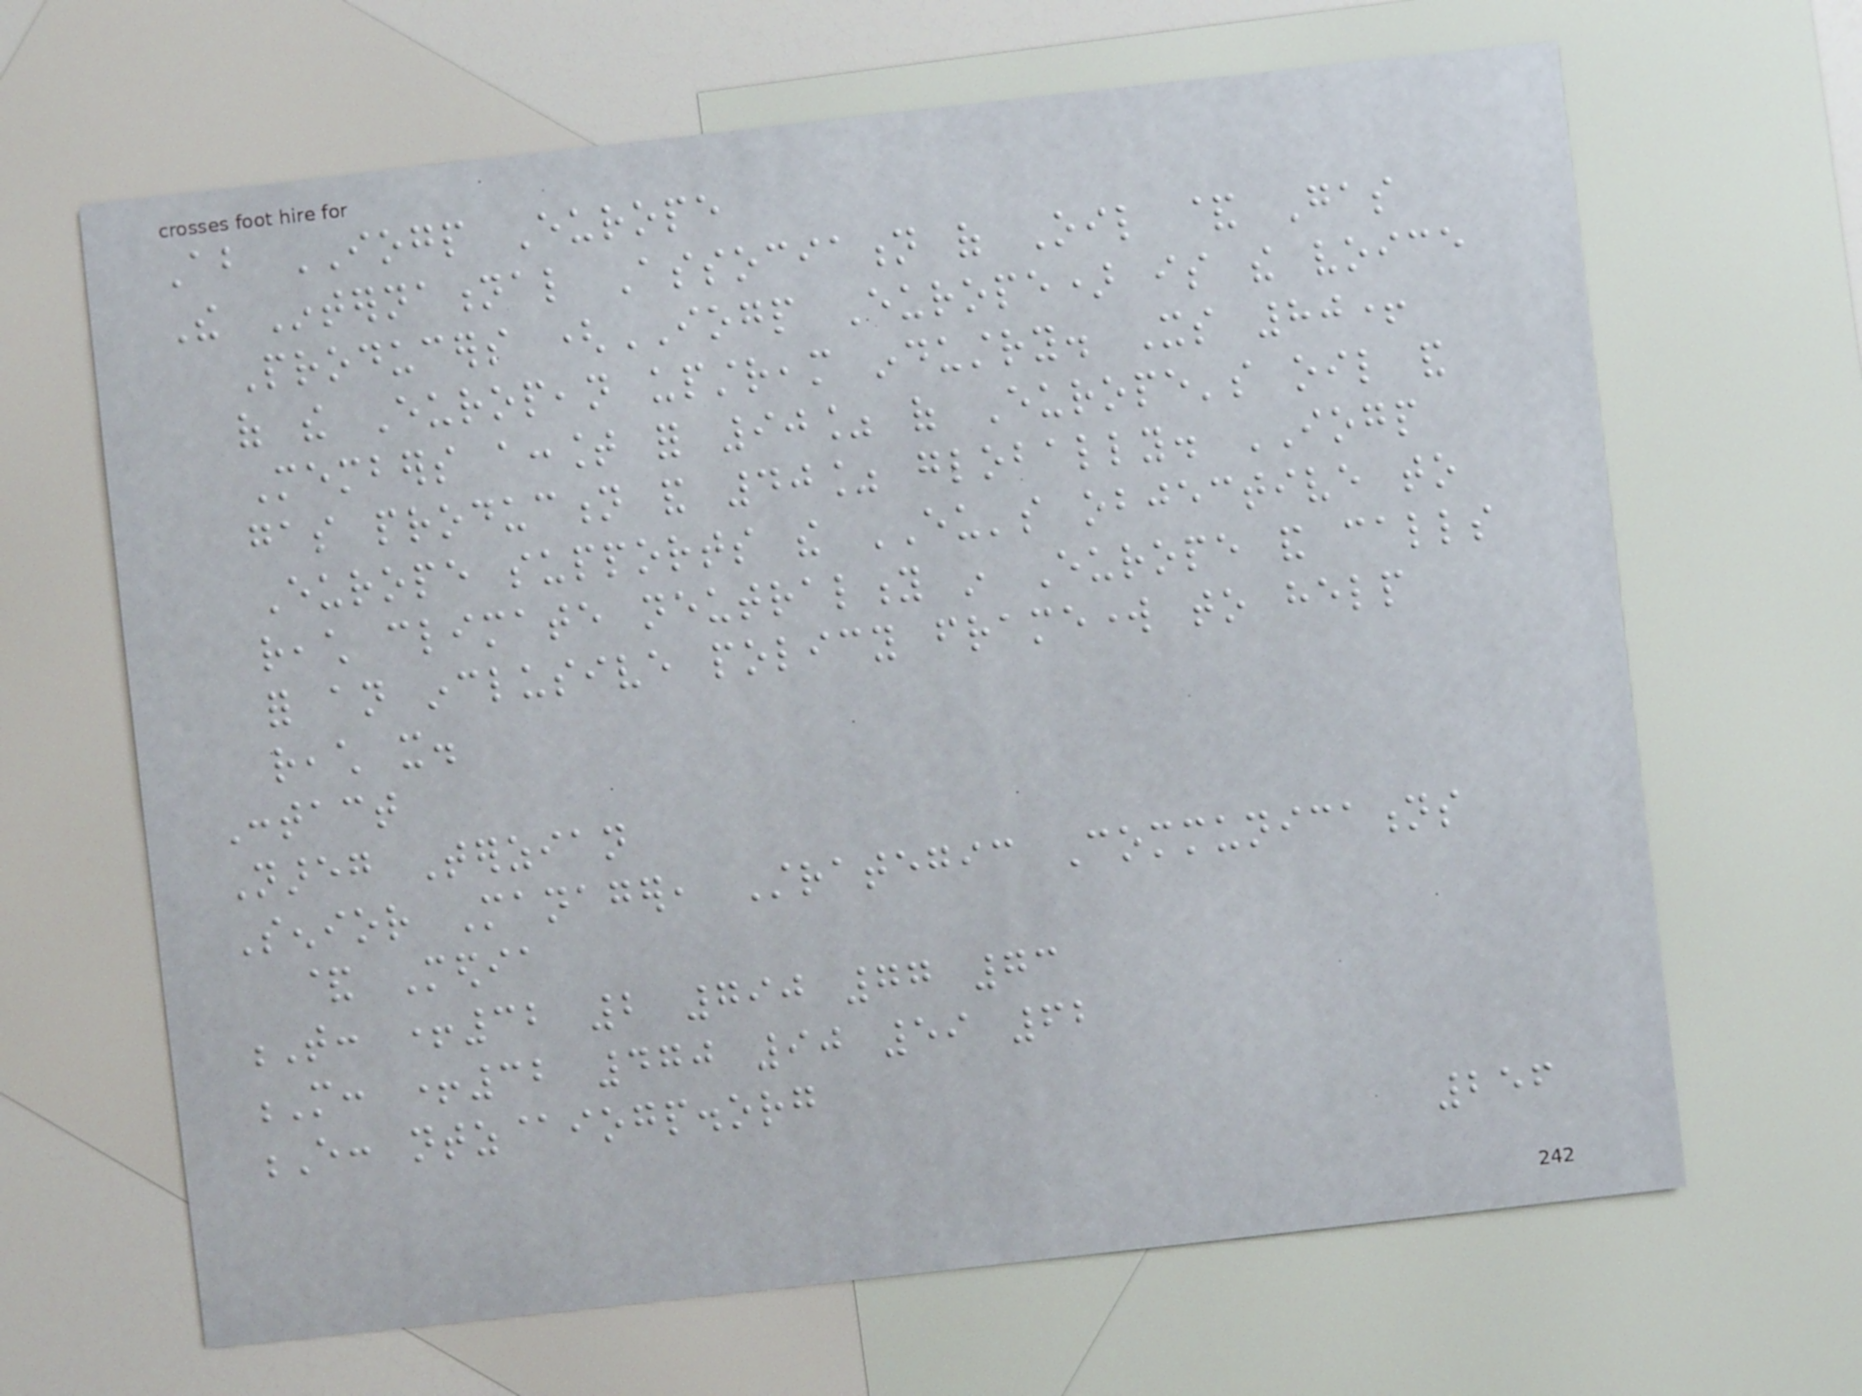About IOGP Europe
The International Association of Oil & Gas
Producers (IOGP Europe) is the voice
of the European upstream industry. Its 80+
Members account for 90% of Europe's oil and
gas production and 40% globally. IOGP
Europe supports the EU's objective to
reach climate neutrality in Europe and calls
for an inclusive policy framework to help
reach it.
Contact
Nareg Terzian
Senior Manager, Strategic Communications
& Media
T: +32 2 790 77 73
M: +32 470 90 59 62
E: ntz@iogp.org
256
